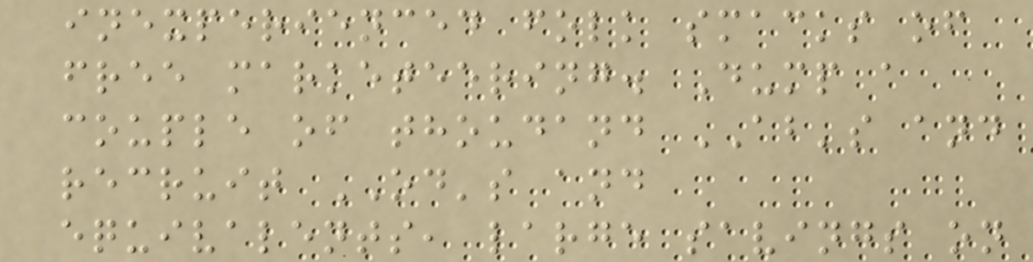inexperienced folk smacks of
free marketeering. Dump a
couple of thoudand AB's and
recruit OD's and
equivalents, large savings on
